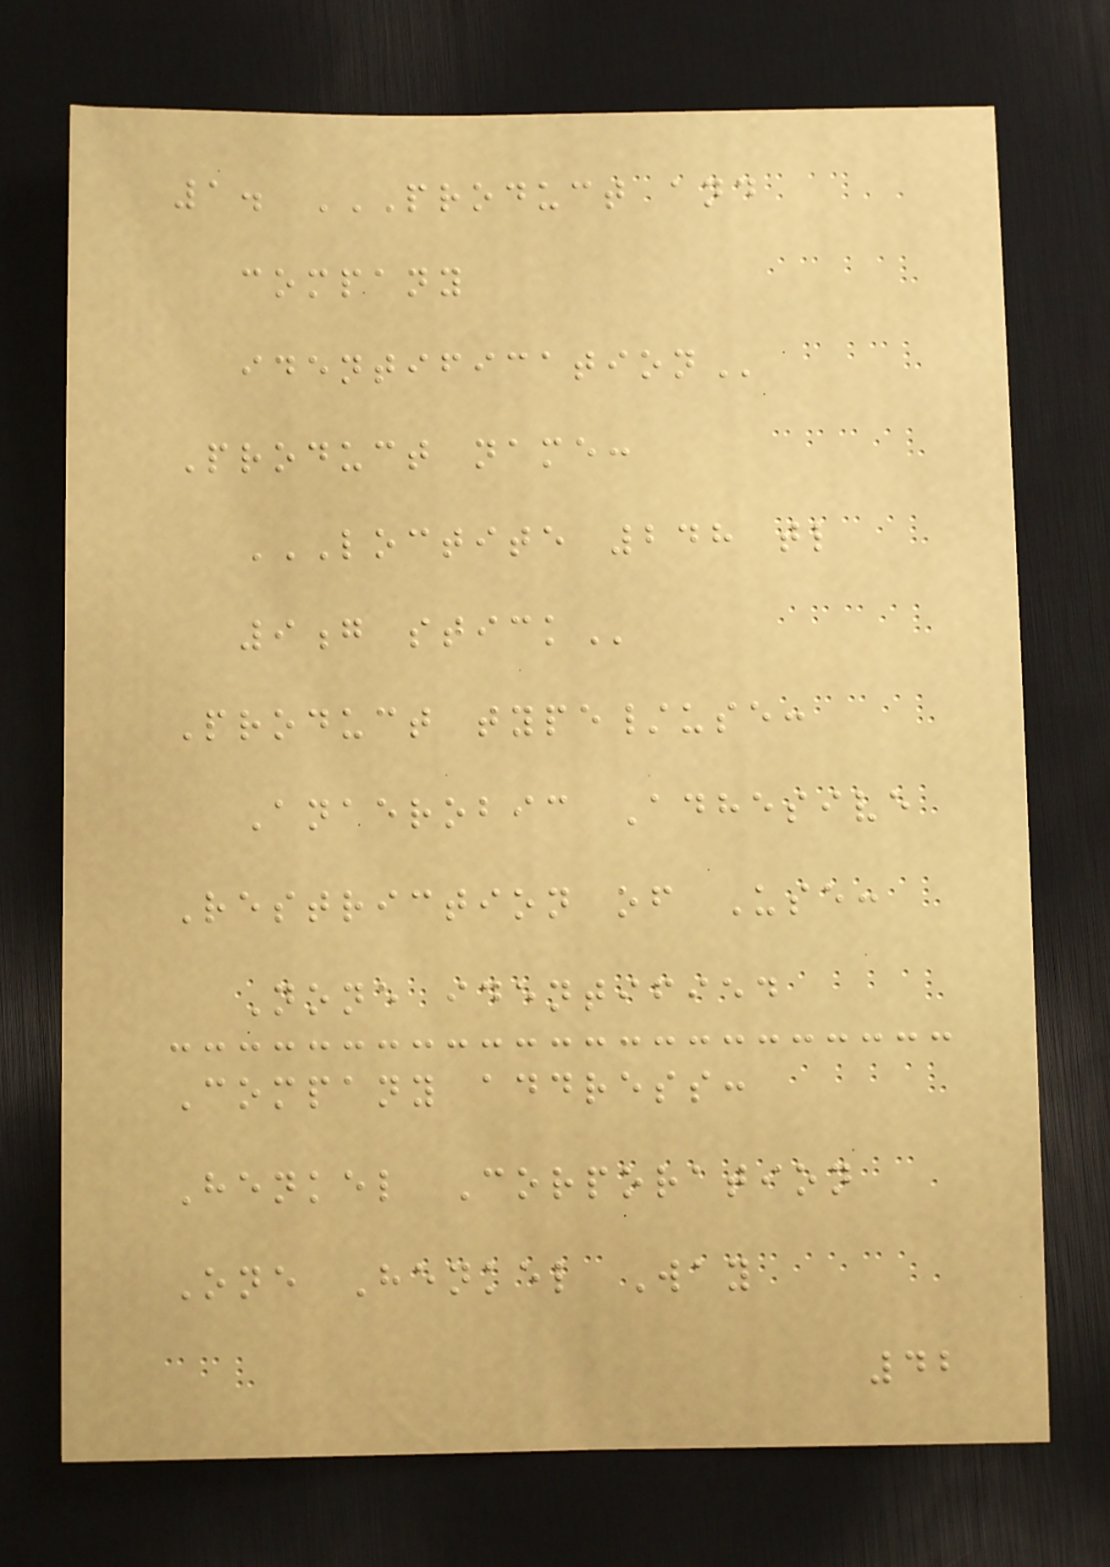1. PRODUCT AND
COMPANY
IDENTIFICATION
Product name:
LOCTITE 248 TL
9G STICK
Product type/use:
Anaerobic Adhesive
Restriction of Use:
None identified
Company address:
Henkel Corporation
One Henkel Way
42
